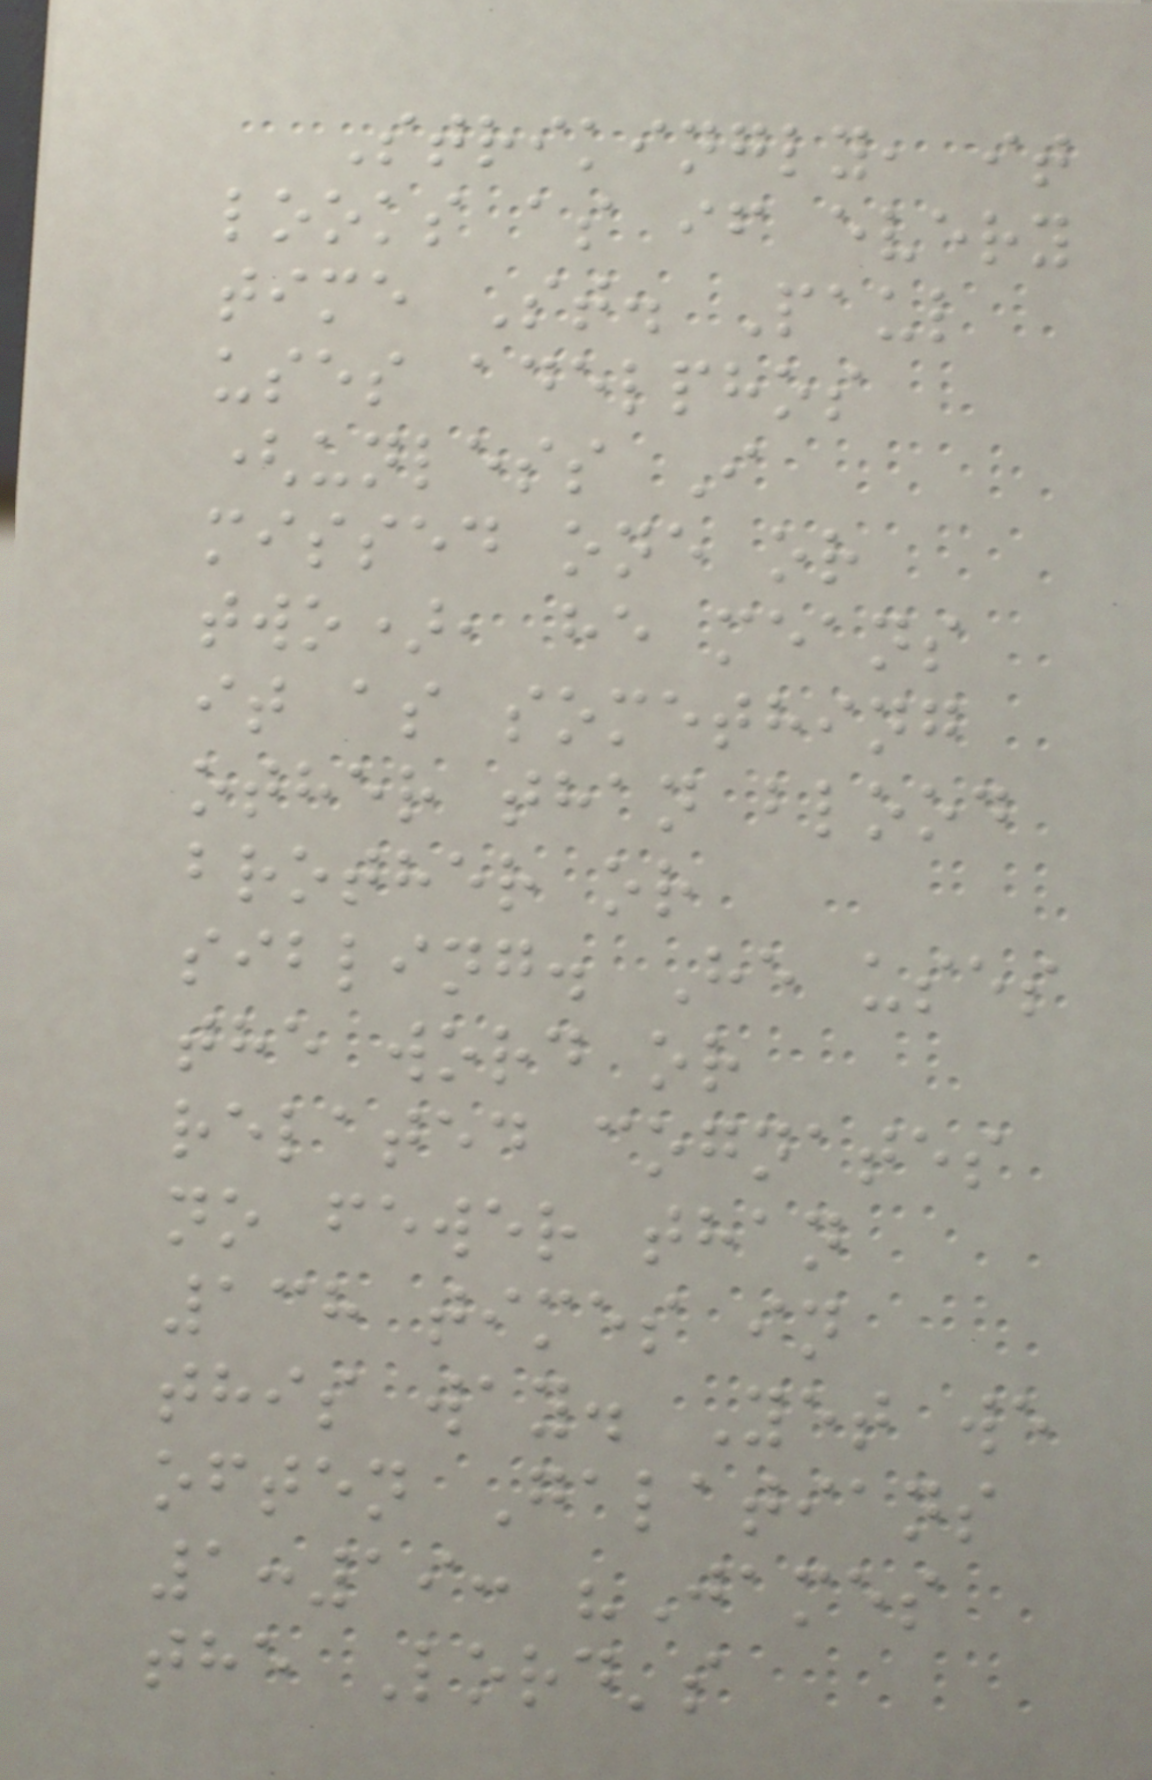Strikingly, it
looks as if every
time St. Paul
uses adelphos
(unless I
missed one or
two), he means
it as something
other than blood
brother or
sibling. He uses
the word or
related cognates
no fewer than
138 times in
this way. Yet we
often Galatians
1:19: "James
the Lord's
